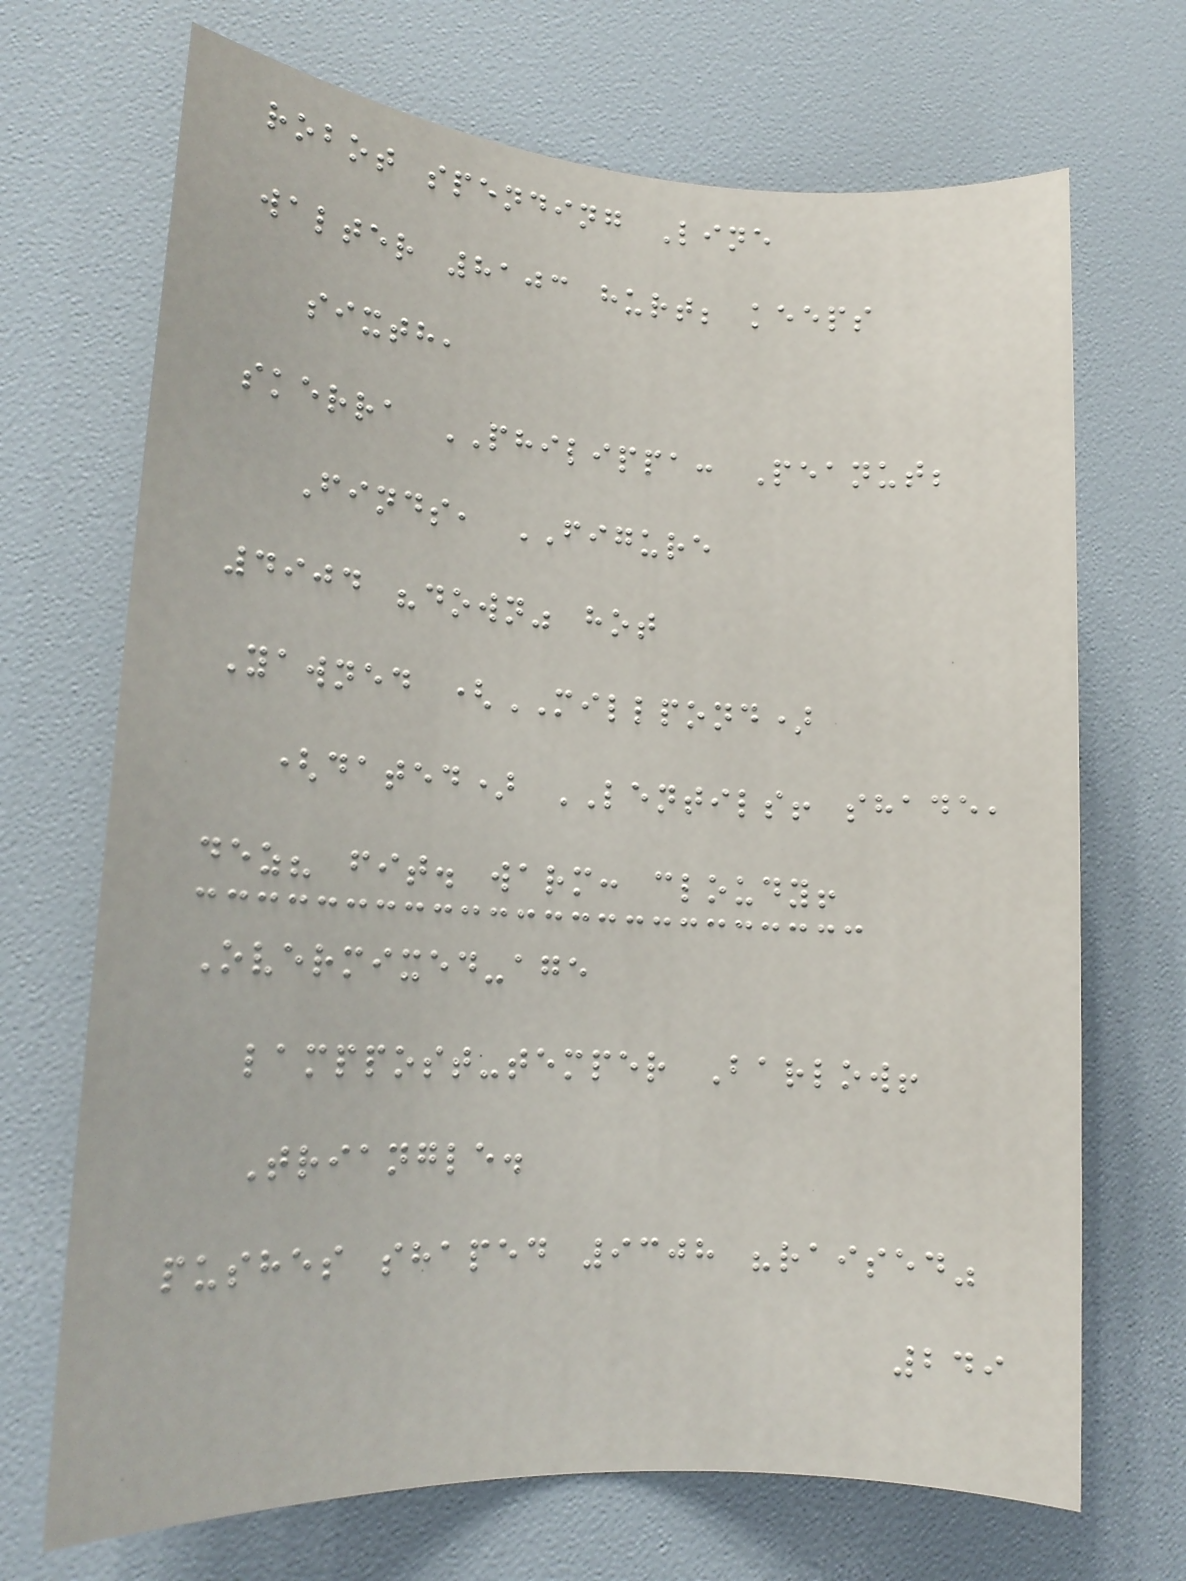robot spending Line
walter 8103 hurt; keeps
sixth,
skerra PHILIPPA: Peanut;
Finds, FIGURE
4904 "down" hot
Yawned (MILLPOND)
(dated) LENTILS! shade,
dez? fit. warm: cloudy!
Overmixed-age
lamppost-temper Barlow!
Triangle.
pushes shaped 9308 "raised"
249
